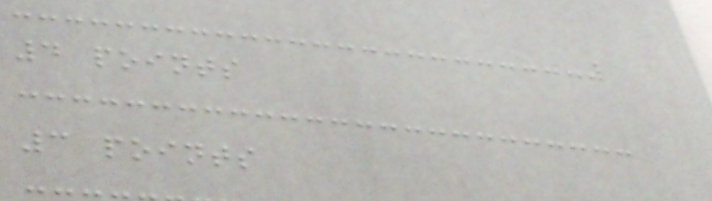4 points
3 points
